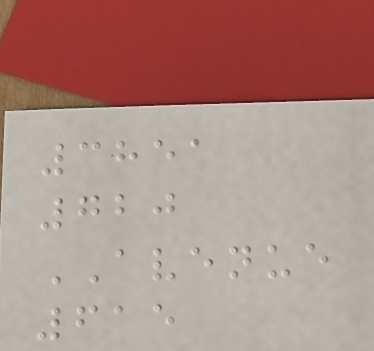3851
720
AVENUE
615
